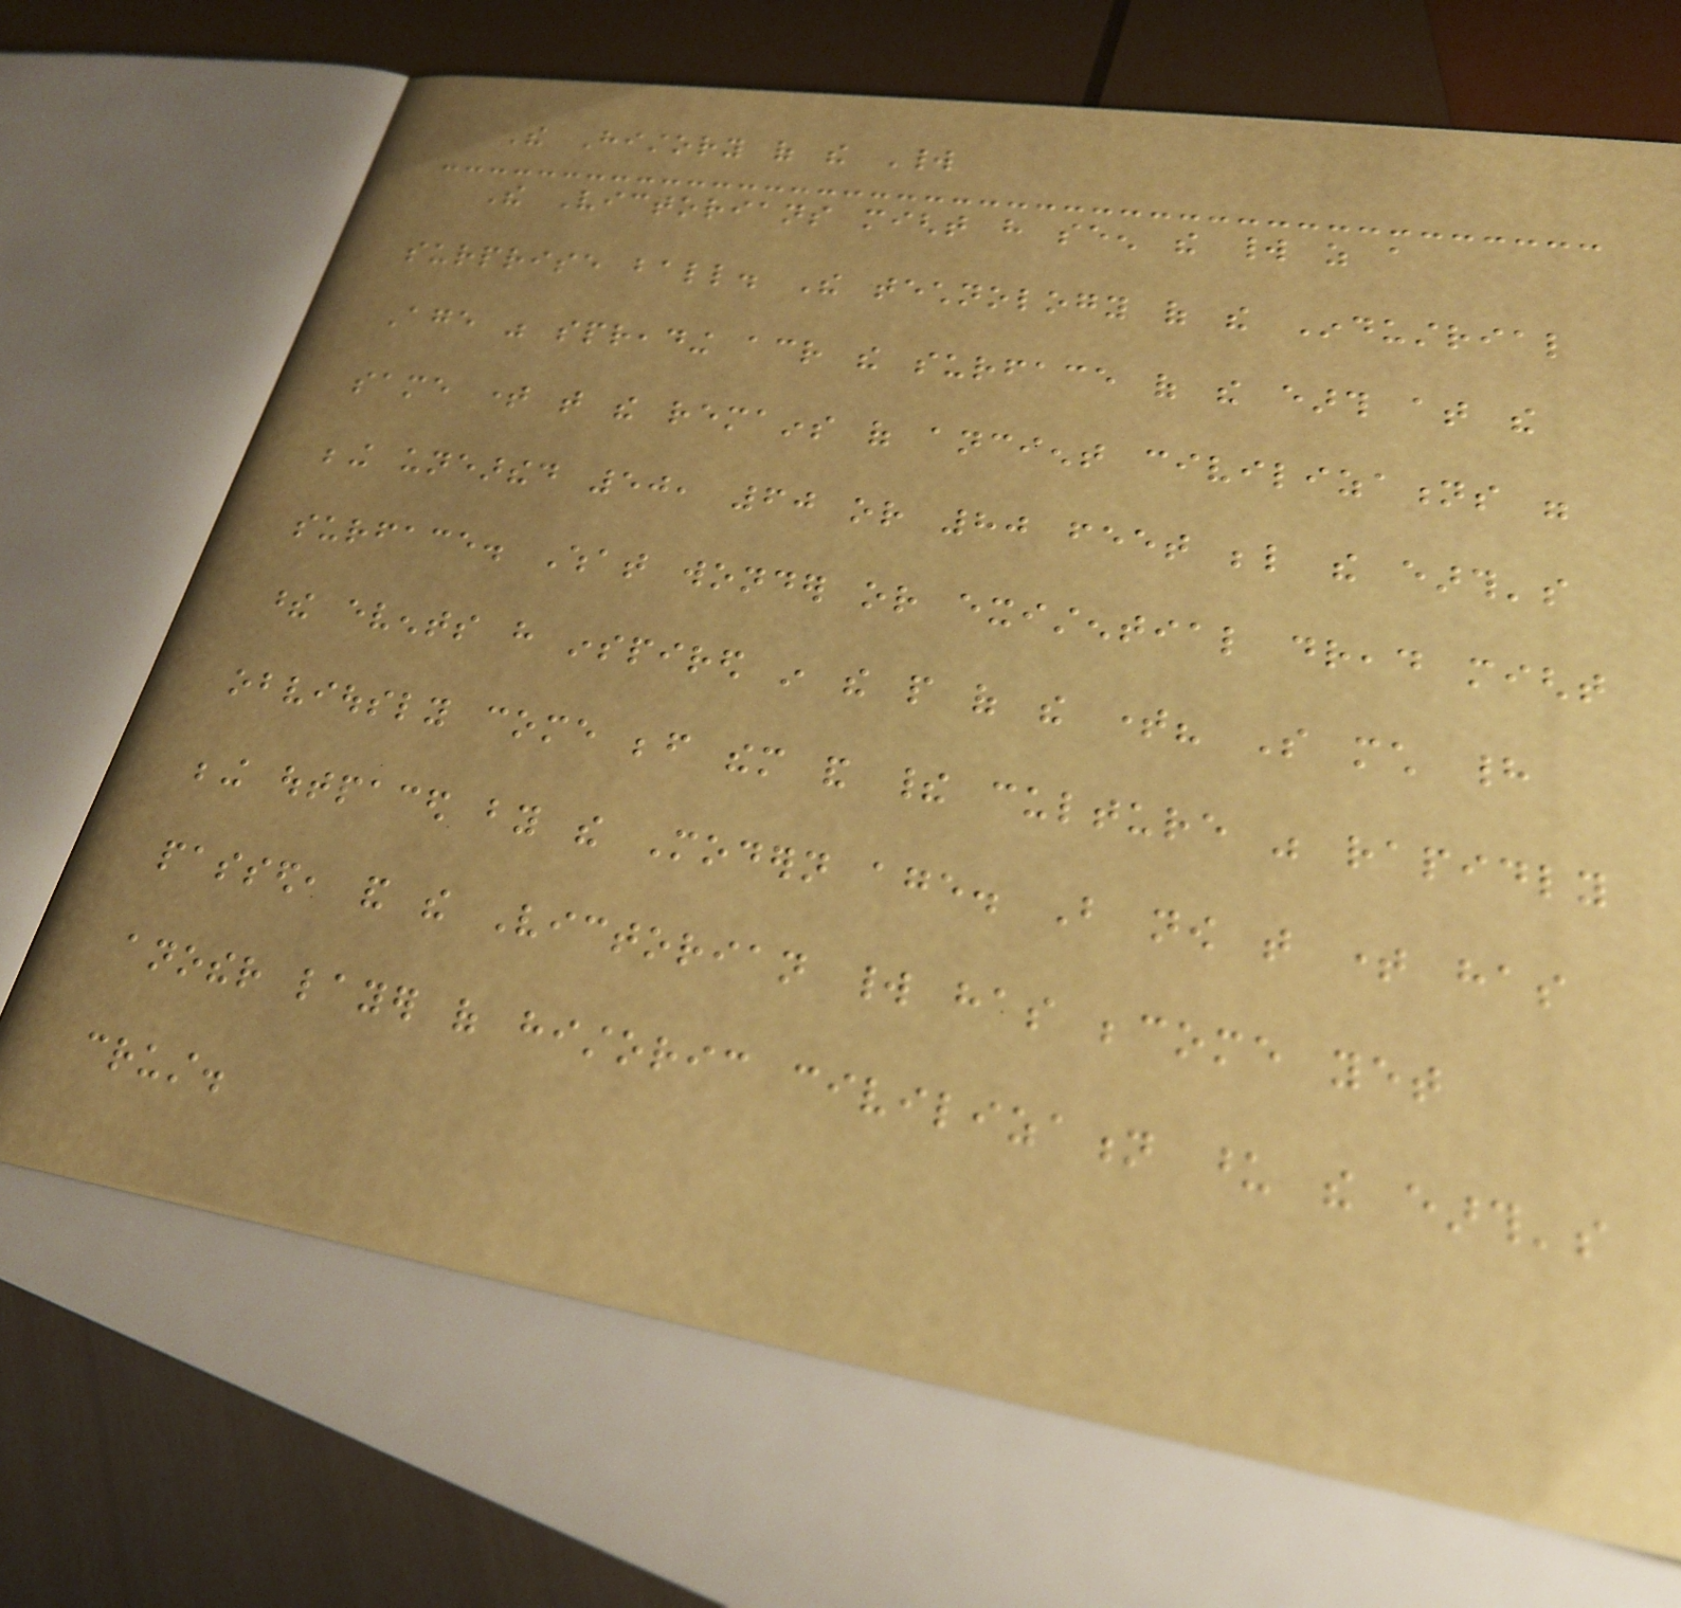The History of the World
The Victorians might have seen the world as a
surprise ball. The technology of the Industrial
Age was spreading across the surface of the earth at the
same time that the remains of ancient civilizations were
being unearthed 50, 60 or 80 feet below the earth's
surface. What wonder or existential dread might
these events have inspired in the people of the time? So much had
obviously come before them and their culture was rapidly
being outpaced by the Modern age. But now that time has
passed, and the Victorian world has become yet
another layer of historic civilization upon the earth's
crust.
